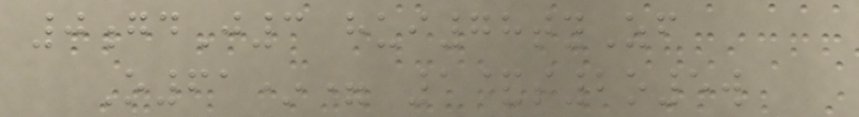0gdJ3 hui78tyZf
O61*= 1&s2o5w
